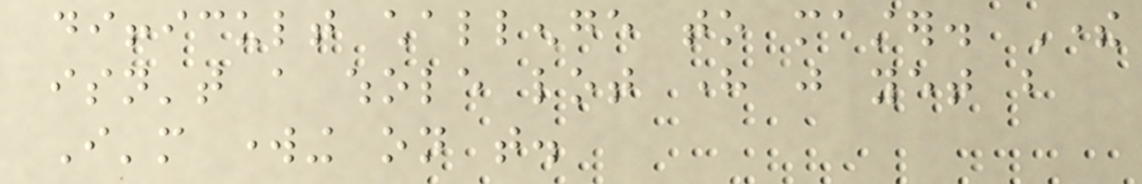difficult challenge to master. There
isn't a whole lot here just yet but
I'm working on that.
